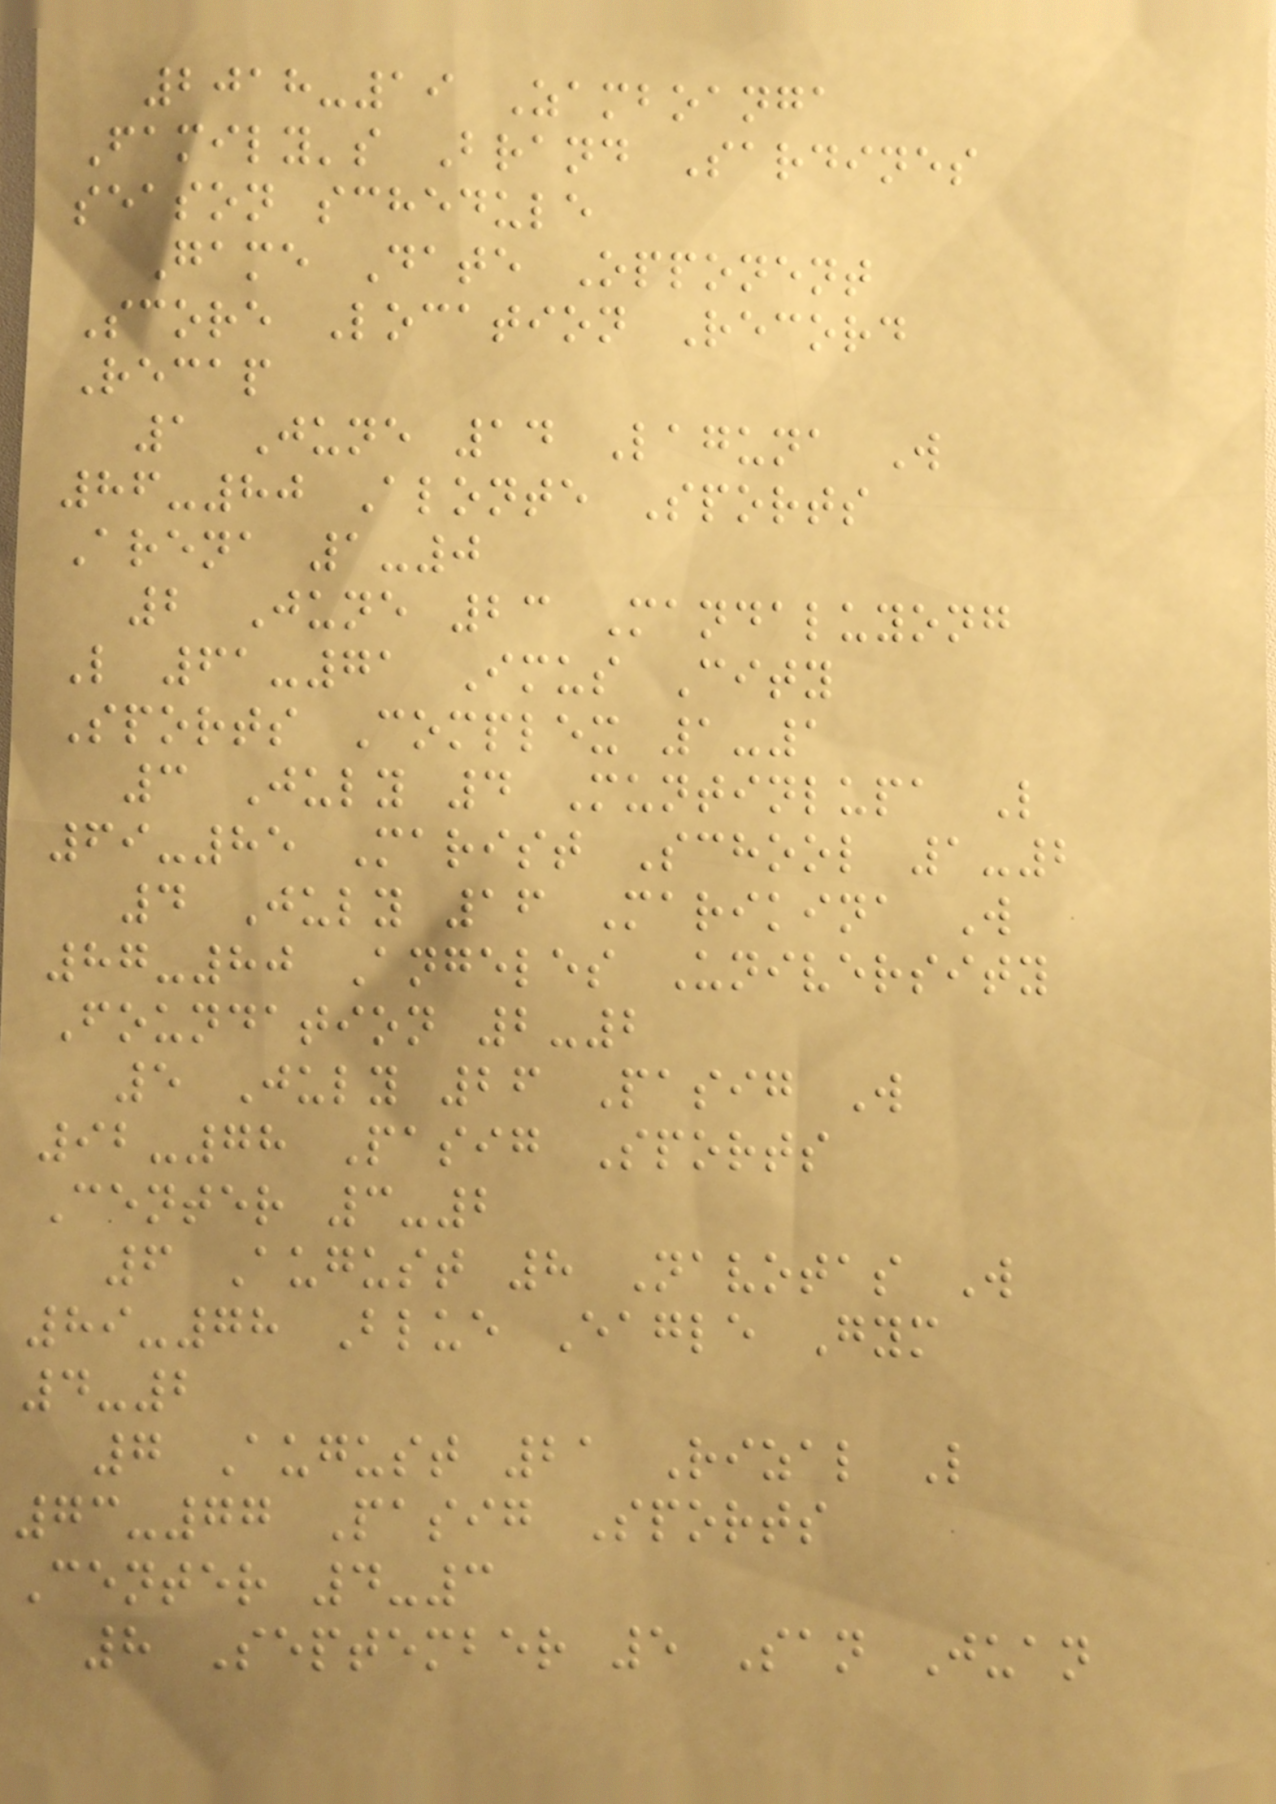2018-19 Zamboanga
Family's Brand Sardines
season schedule
Game Date Opponent
Score Location Record
Recap
1 June 14 Laguna W
86-80 Alonte Sports
Arena 1-0
2 June 23 Mandaluyong
L 61-71 Imus City
Sports Complex 1-1
3 July 4 Muntinlupa L
69-85 Marist School 1-2
4 July 16 Marikina W
87-80 Angeles University
Foundation 2-2
5 July 26 Pasig W
92-78 Pasig Sports
Center 3-2
6 August 8 Navotas W
89-78 Blue Eagle Gym
4-2
7 August 21 Rizal L
73-77 Pasig Sports
Center 4-3
8 September 5 San Juan
